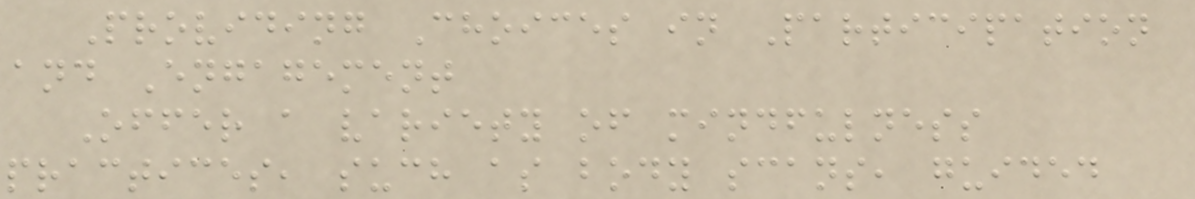Providing Choices in Participation
and Engagement
Offer a variety of mindfulness
practices, such as body scans, guided
